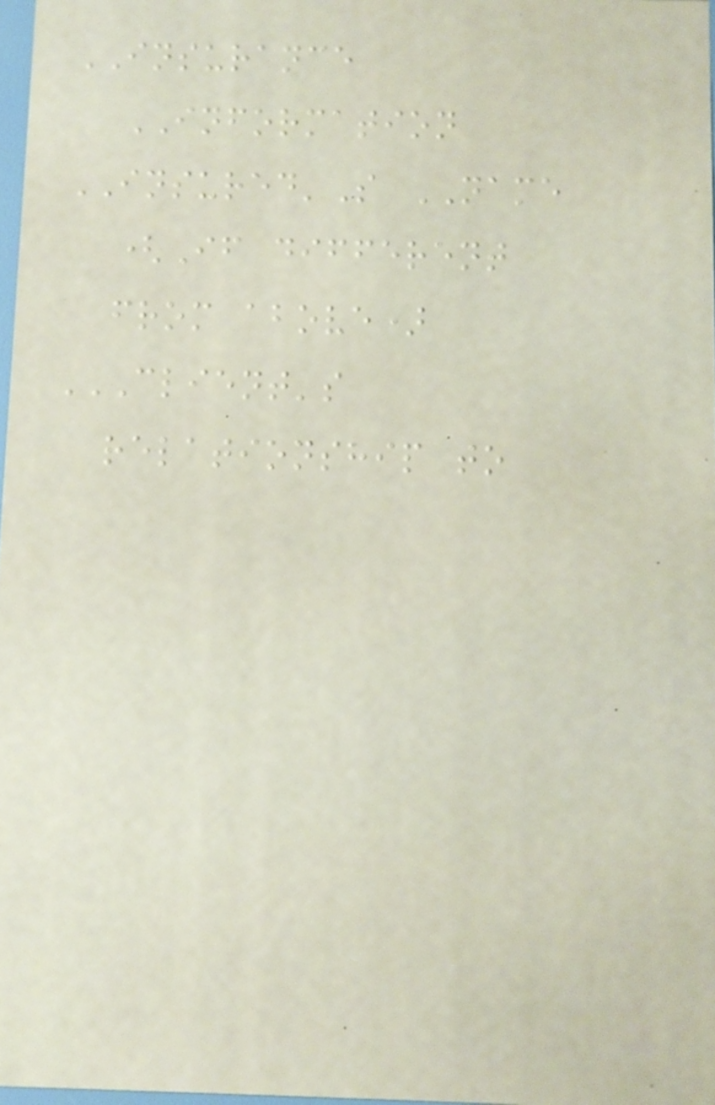INSURANCE
INFORMATION
INSURED'S NAME
(If different
from above)
CLIENT'S
RELATIONSHIP TO
